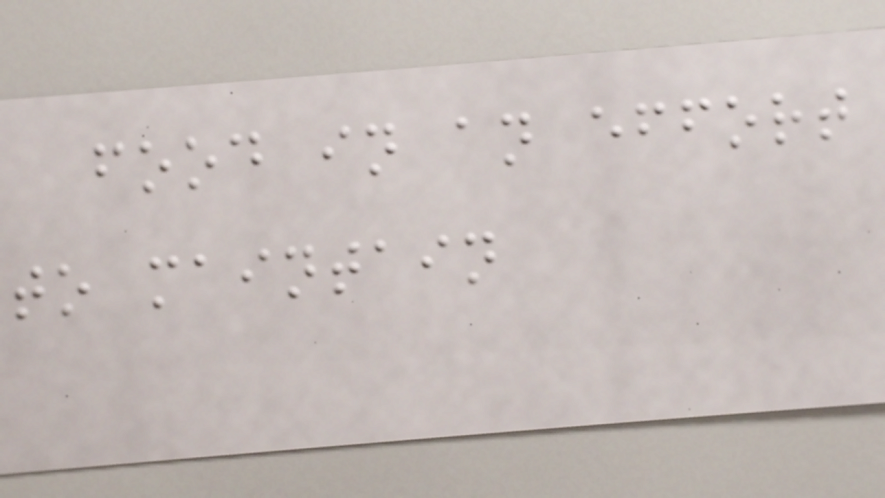food in an effort
to maintain
